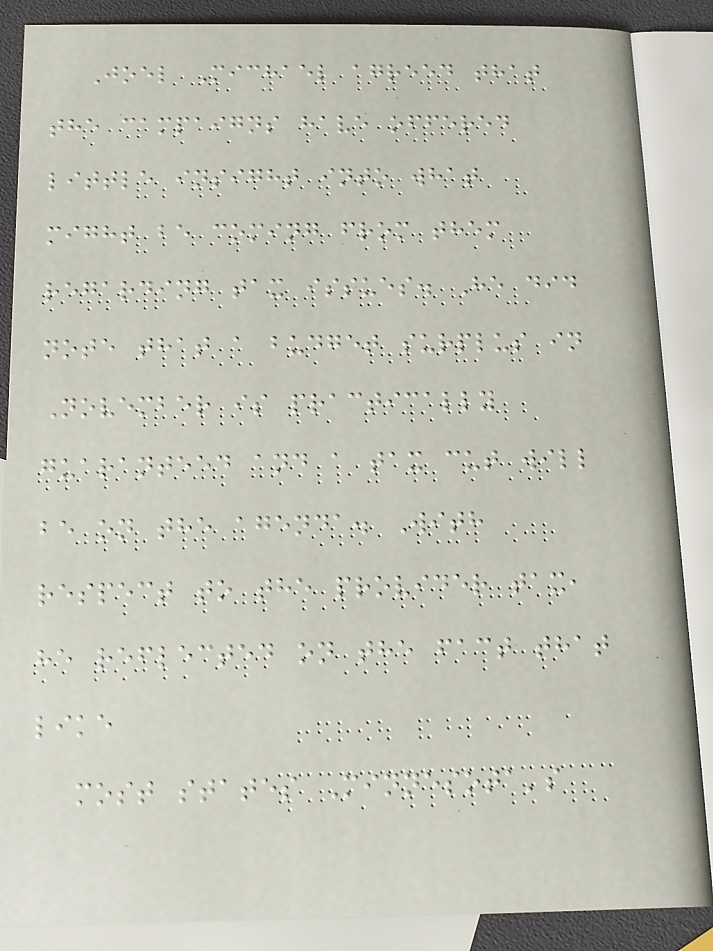Joel Michael agreed that
the campaigns have offered
little insight into what
might be coming from them
regarding tax issues. He did
note that a budget surplus in
November is practically
guaranteed and a tax cut will
be on the agenda. With
respect to the provider tax,
he reflected on the fact that
like
most states Minnesota's
